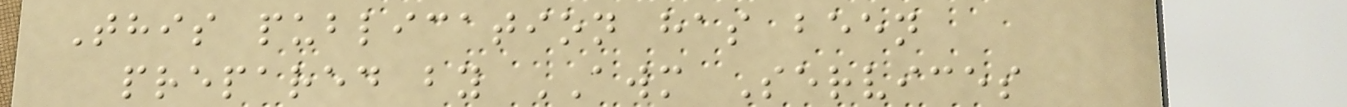This publication has been
prepared by AWM Services
